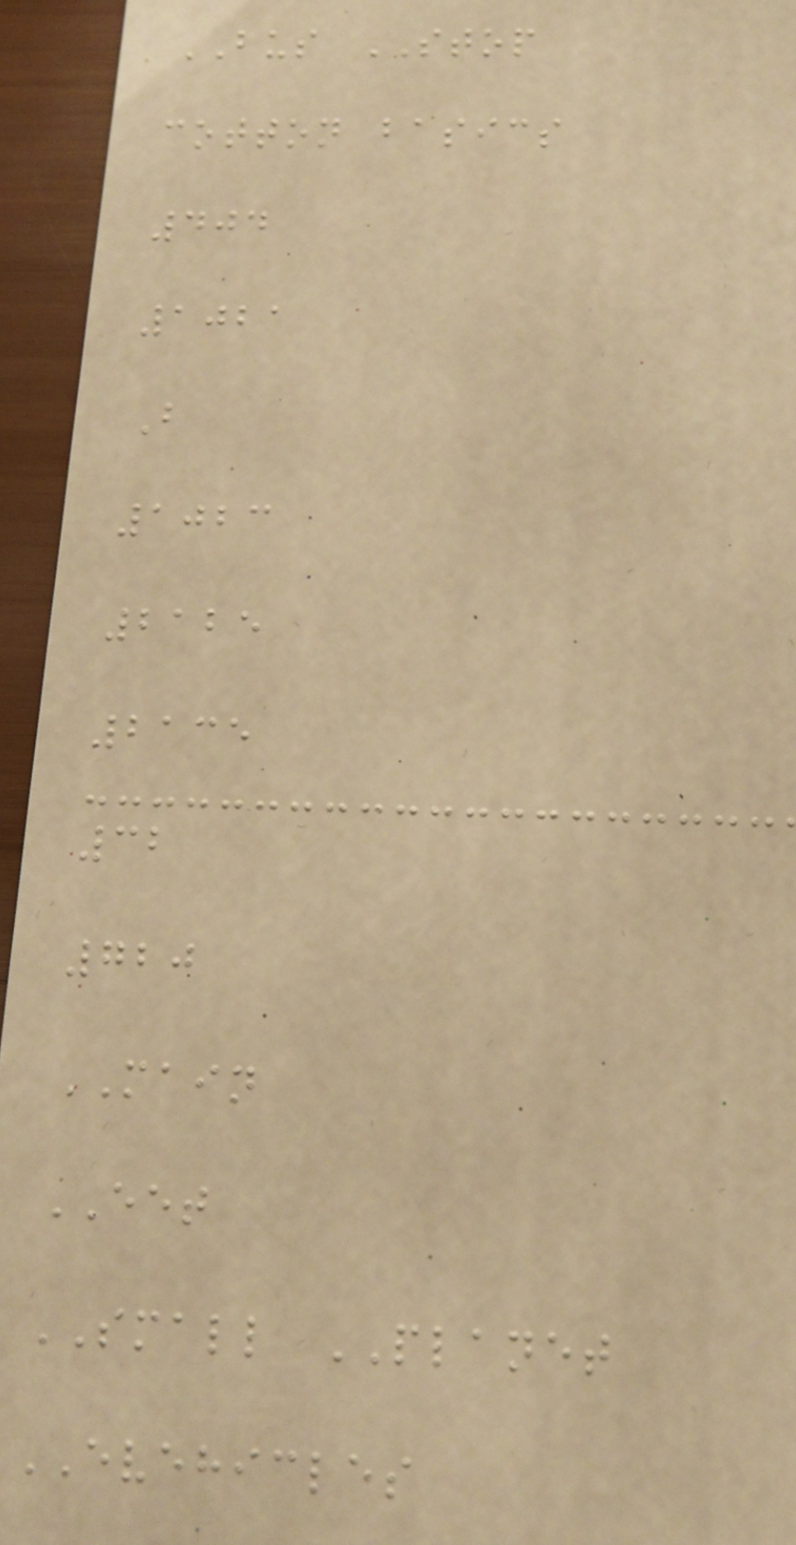BUS STOP
cotton basics
404
1021
B
1023
2125
2135
32
720
MAIN
EET
SMALL PLANET
EVEHICLES
